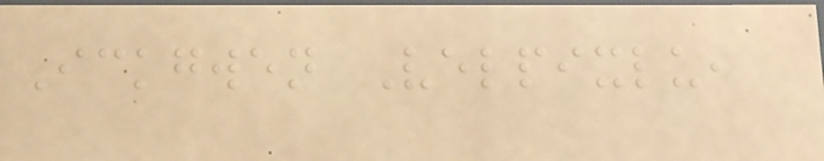Ickgwen Velpixlu,
